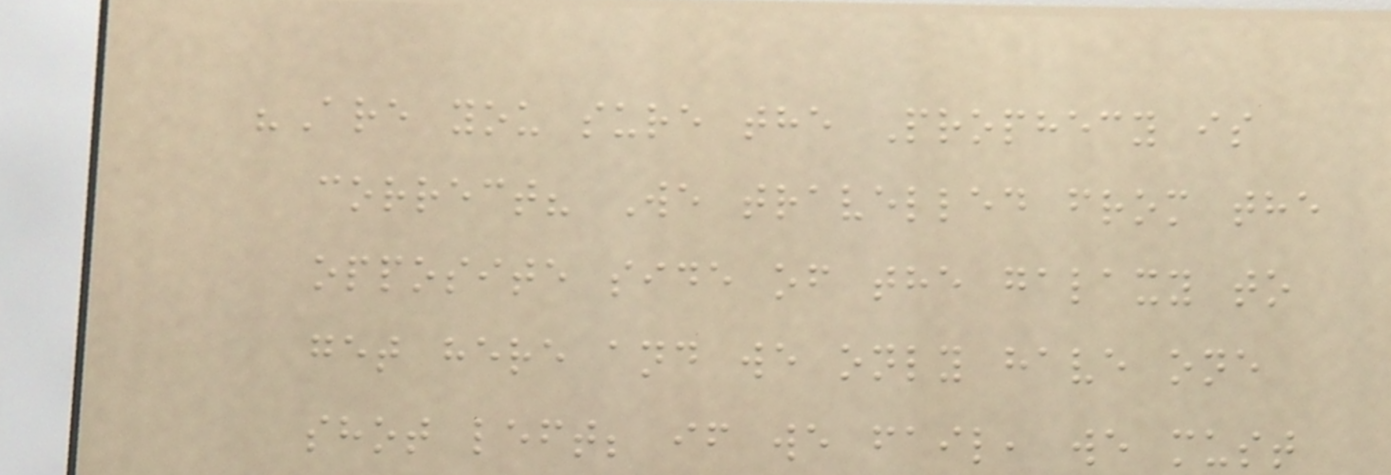"Are you sure the Prophecy is
correct? We travelled from the
opposite side of the galaxy to
get here and we only have one
shot left; if we fail, we must
